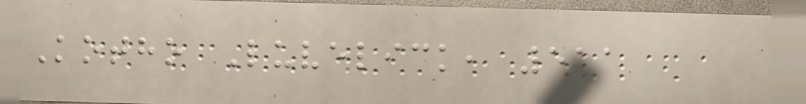Kotho Luvelick, 511
